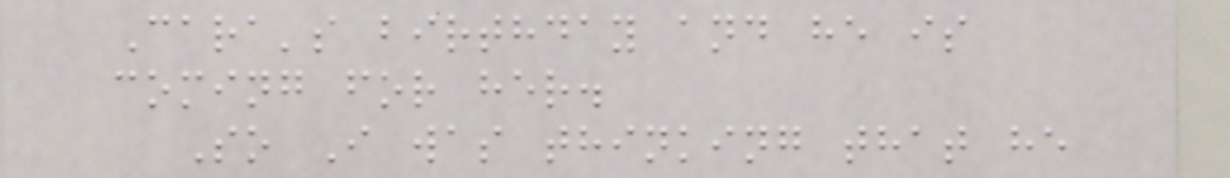Cara's birthday and he is
coming for her.
So I was thinking that he
